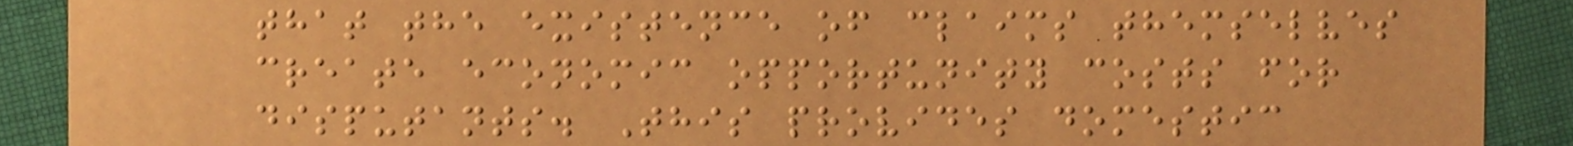that the existence of claims themselves
create economic opportunity costs for
disputants. This provides domestic
